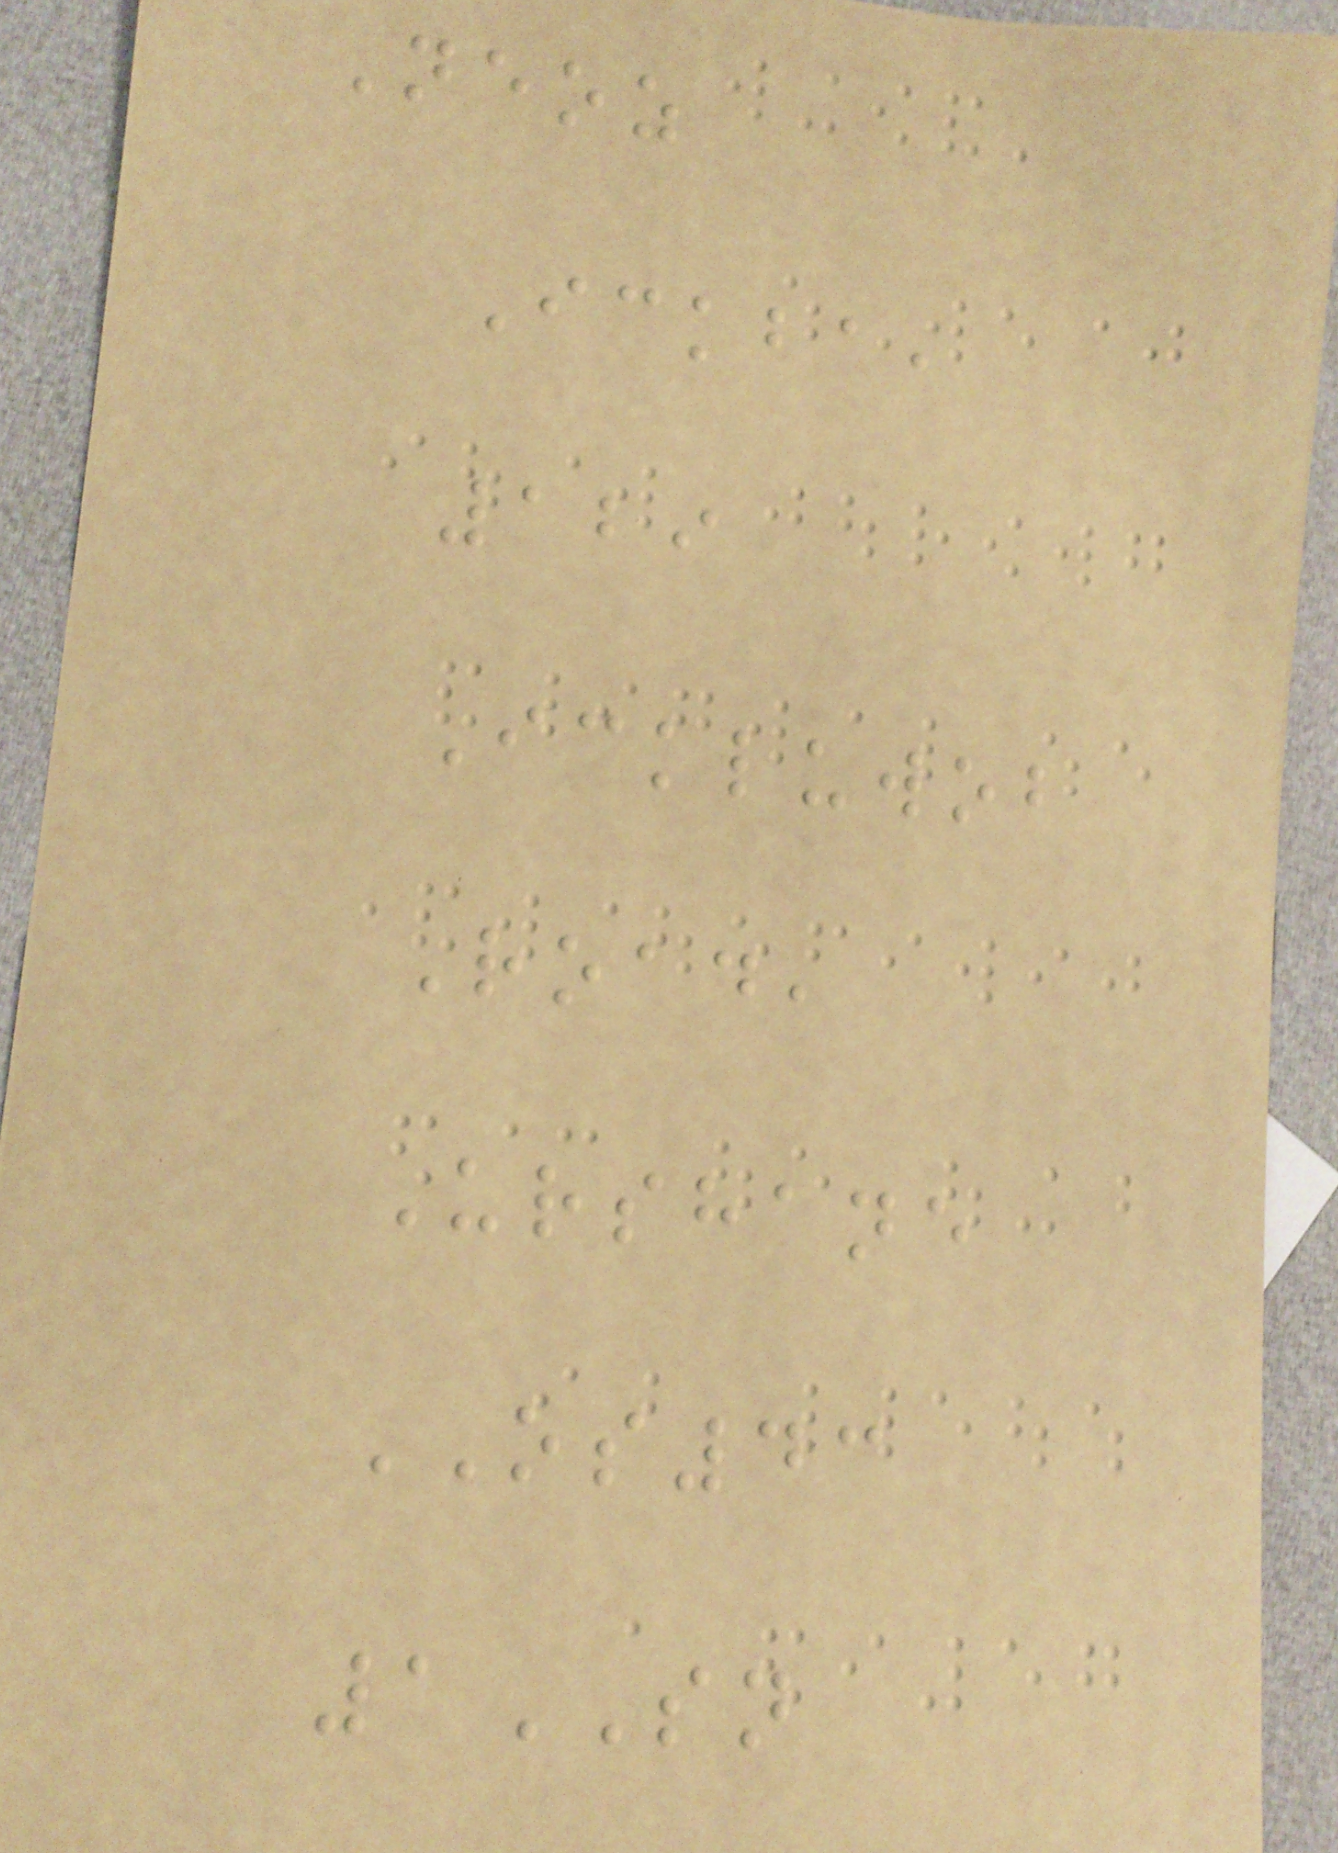Neoz
Ickba,
129
Ickluwob
Road,
Urshane
OS43
1SN
